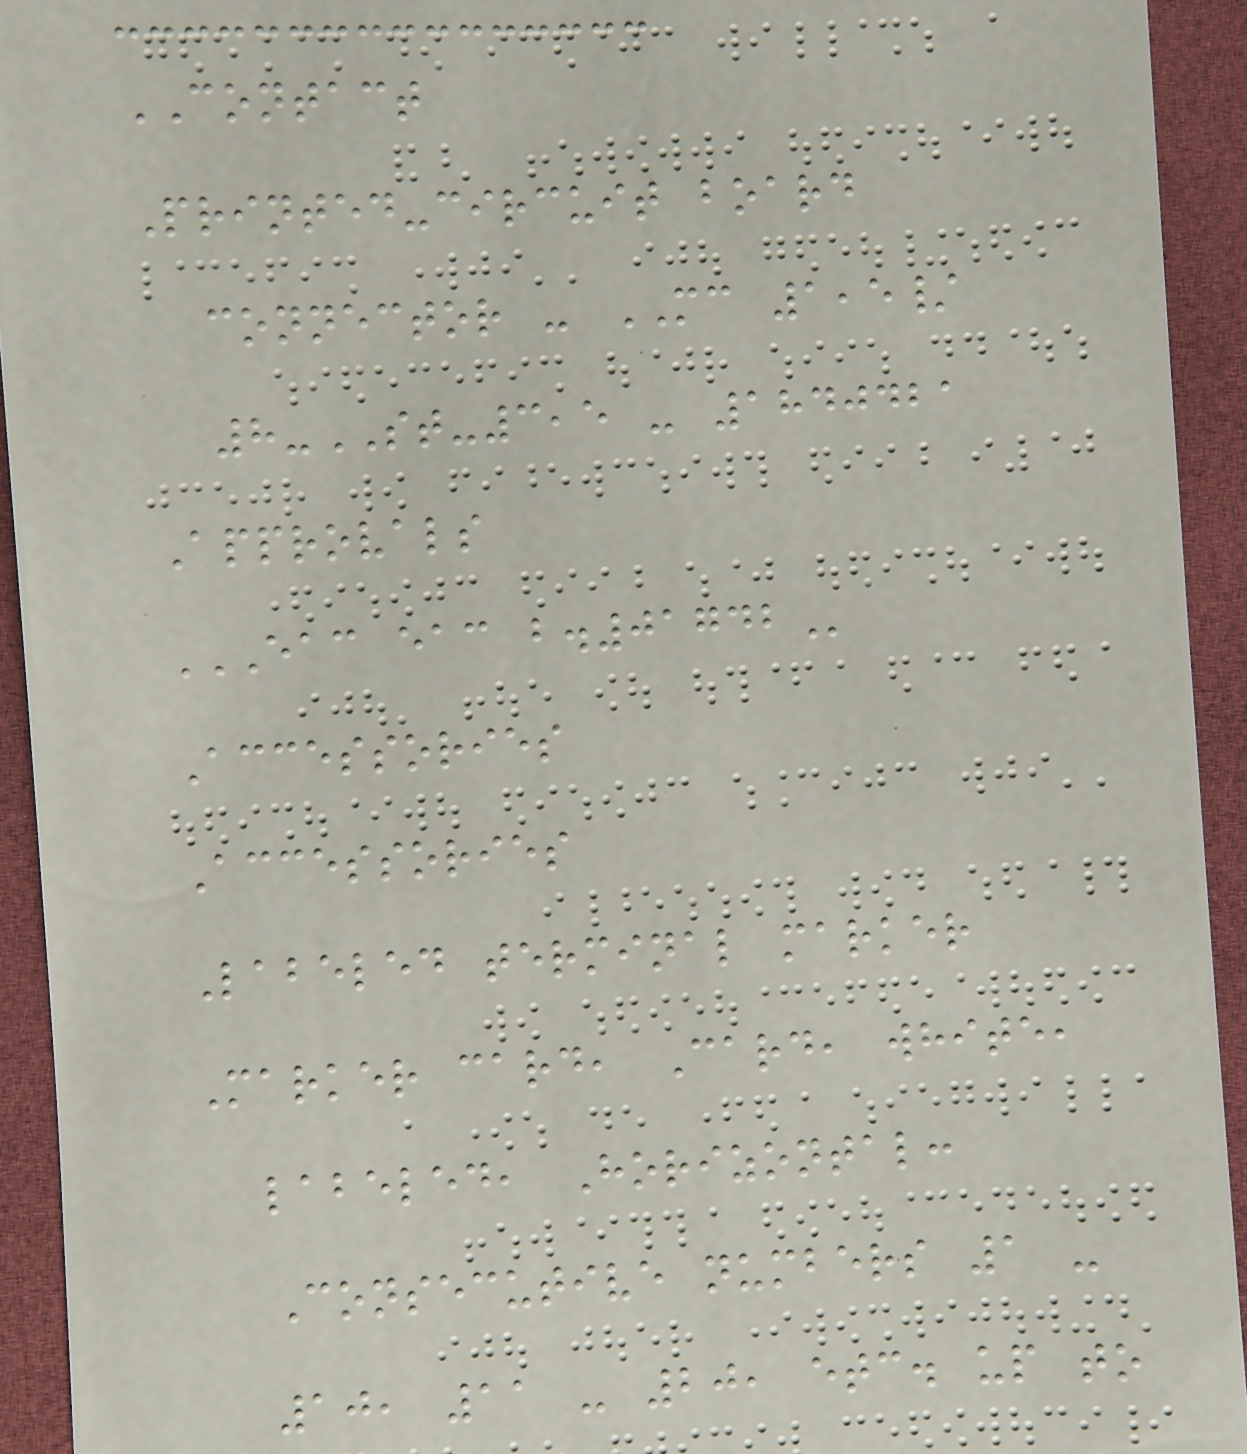CONTACT
Printed-circuit board
connector - MC 1,5/
8-ST-3,5 - 1840421
Approvals
EAC EAC B.01742
Accessories
Accessories
Labeled terminal marker
Marker card, Card, white,
labeled, Horizontal:
Consecutive numbers 1 -
10, 11 - 20, etc. up to
